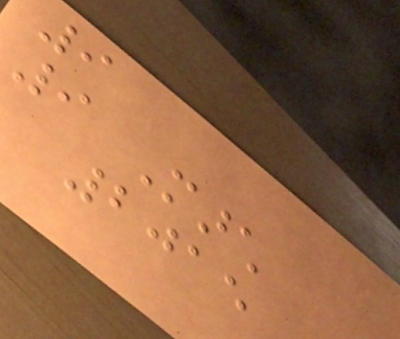9
9 March
2015
